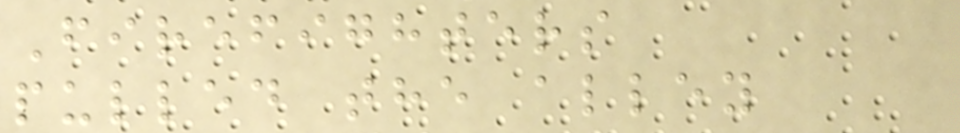Firefighters
pulled the alley
